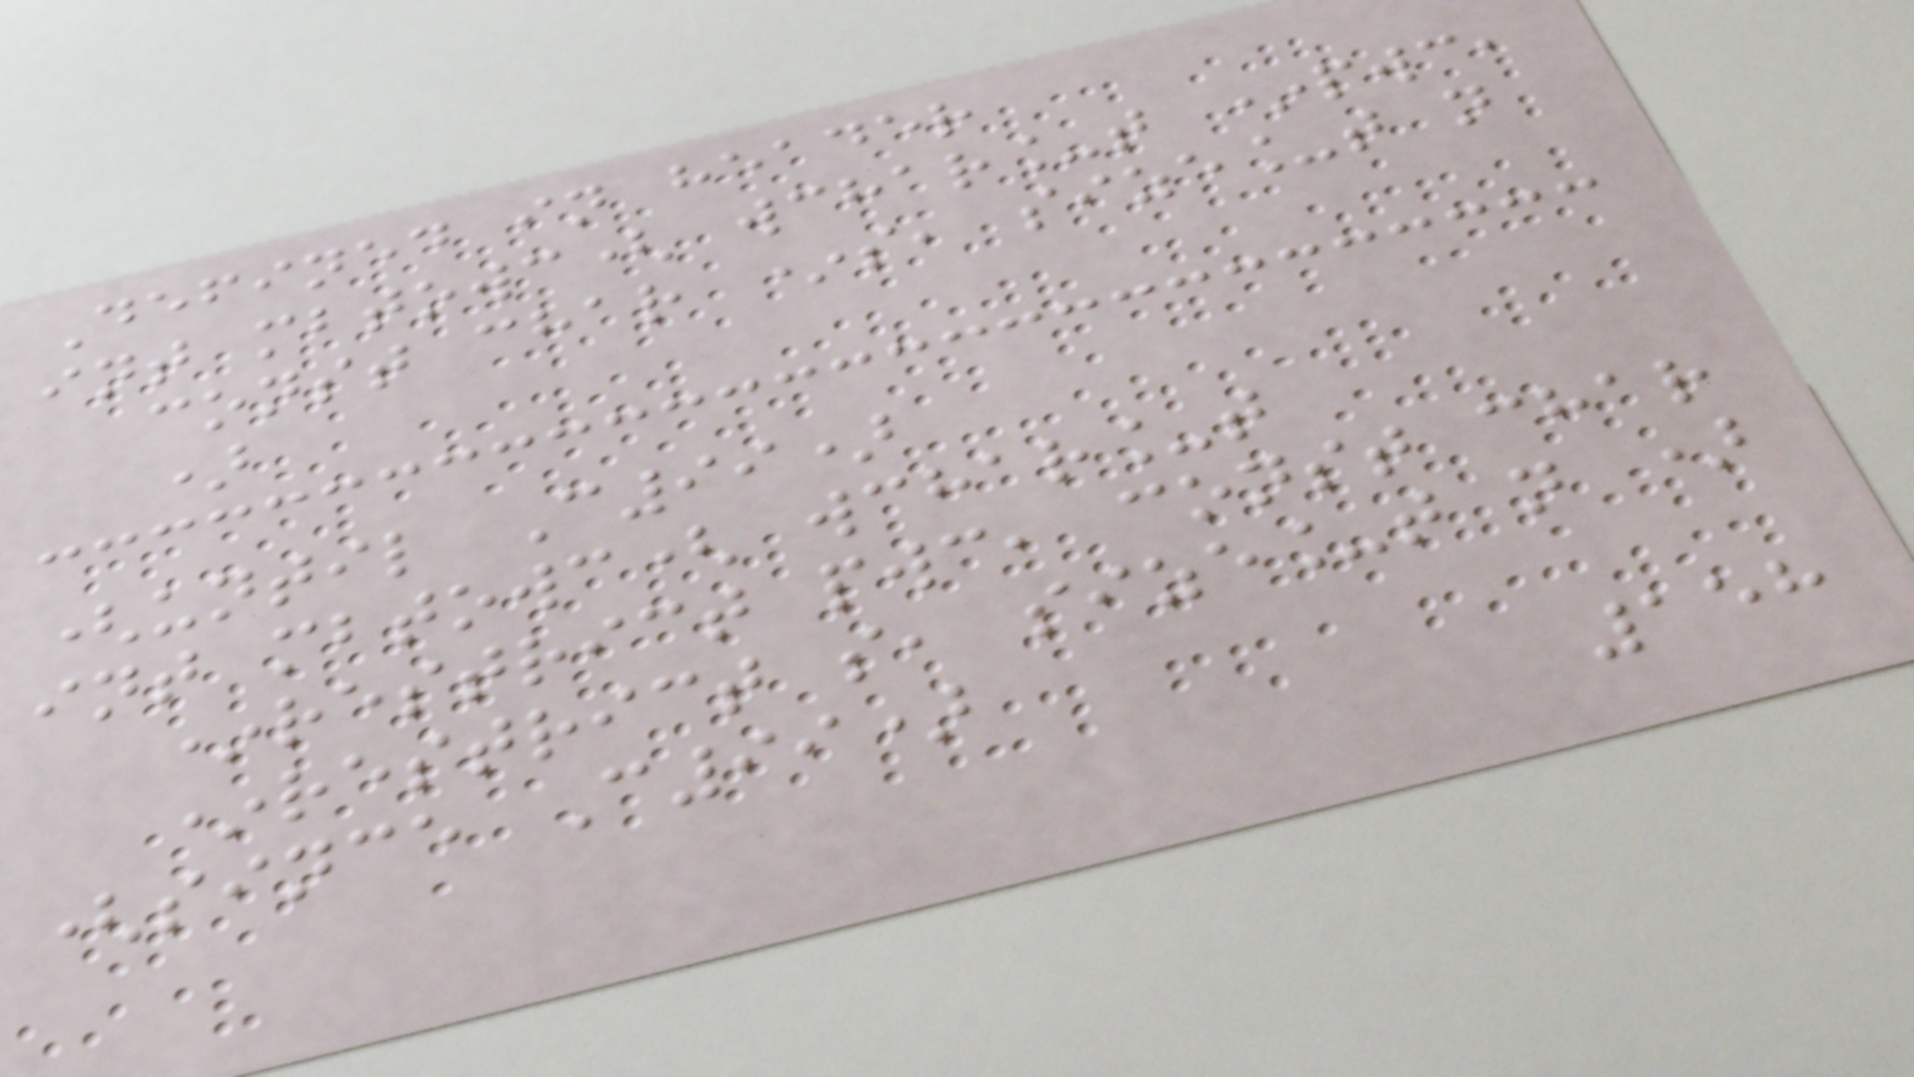Defined in header
int mbtowc( wchar_t *pwc,
const char *s, size_t n
)
(until C99)
int mbtowc( wchar_t
*restrict pwc, const char
*restrict s, size_t n )
(since C99)
158
